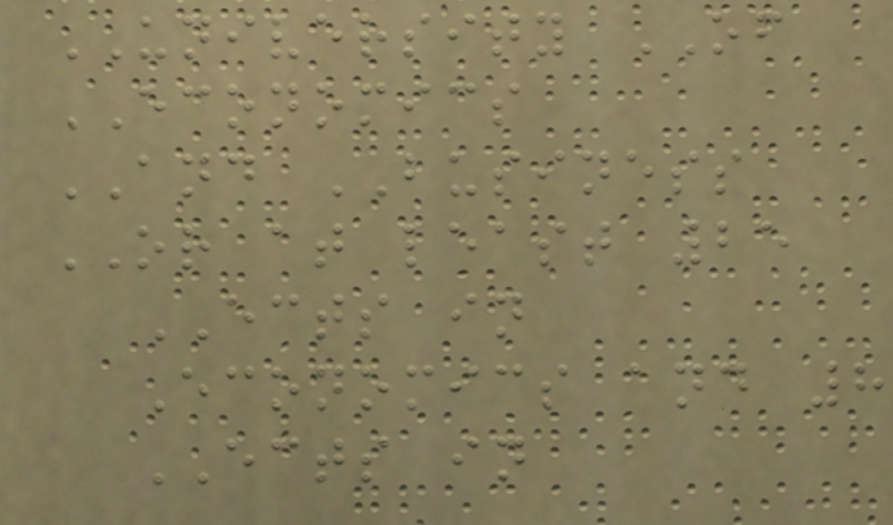UNIVERSITY OF
ECONOMICS
AND BUSINESS
OR at least 25
ECTS in
Economics and 8
ECTS in
